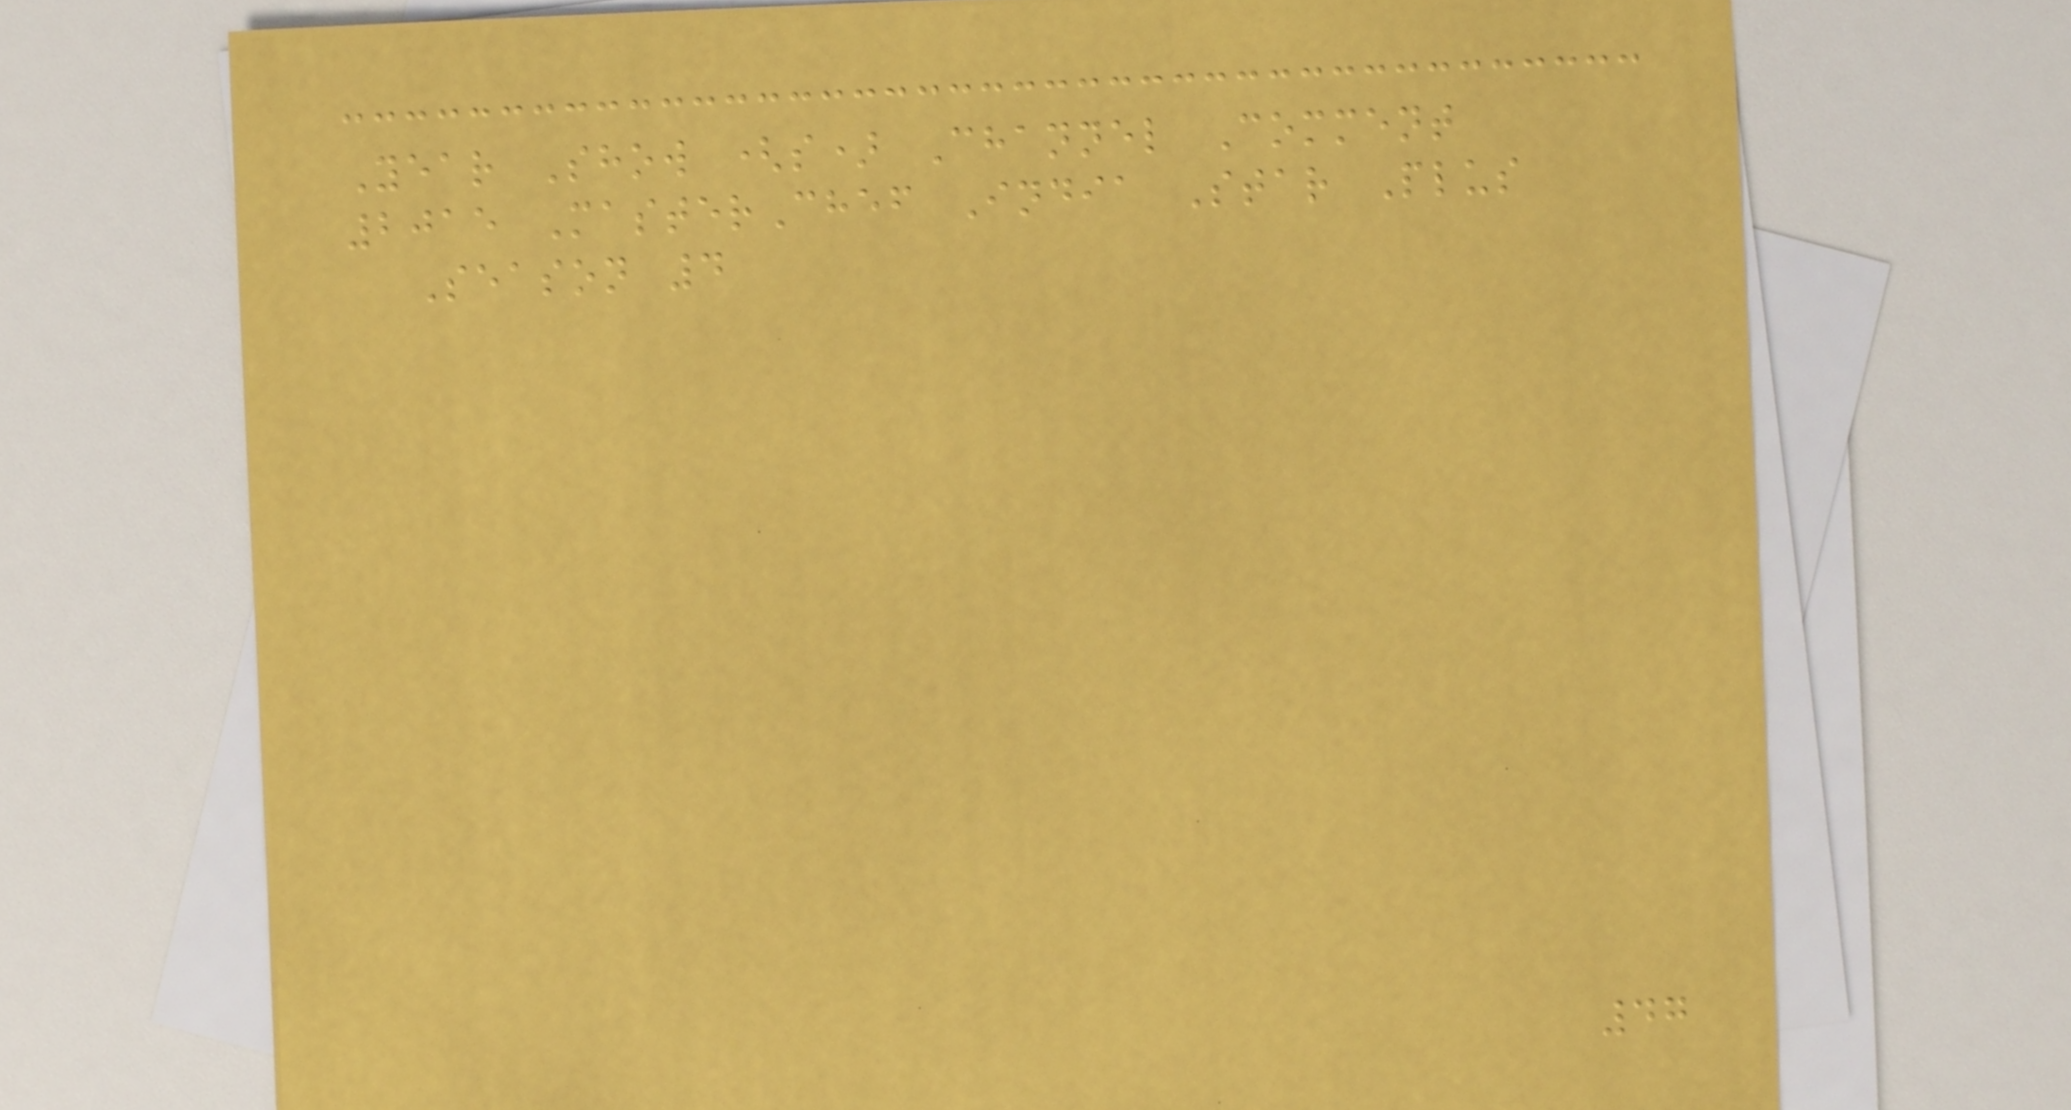Year Show (s) Channel Comment
2015 MasterChef India Star Plus
Season 4
47
